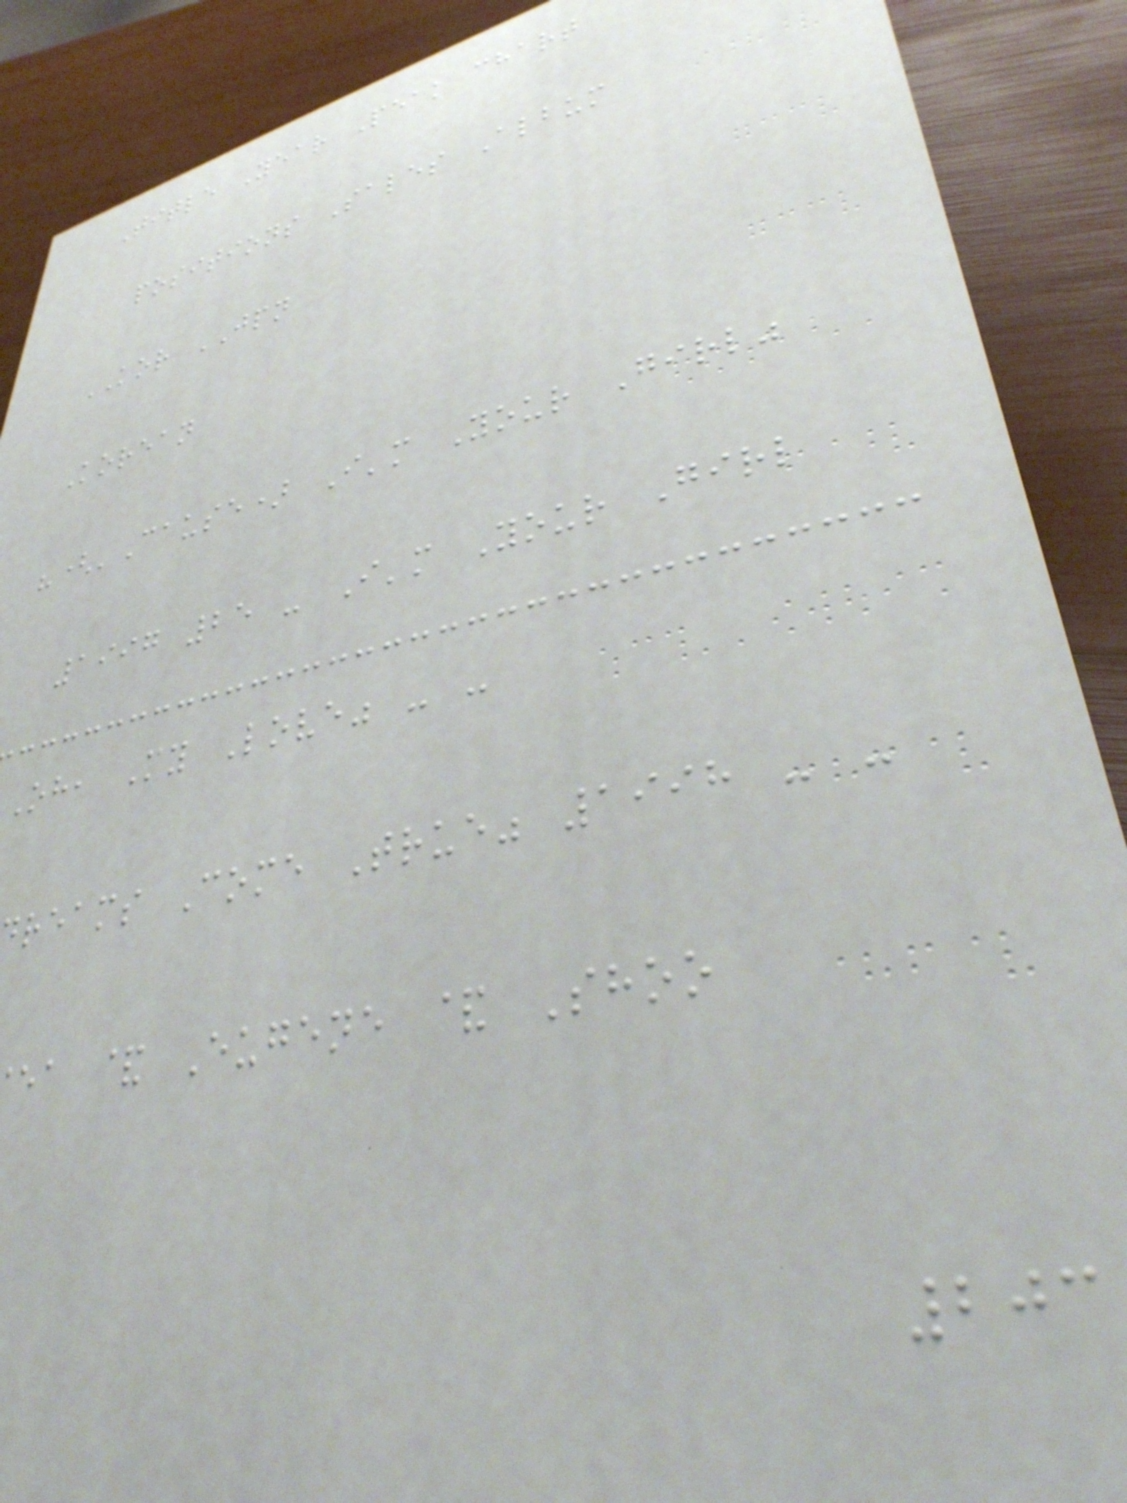Title Year Peak chart
positions Sales Album
KOR JPN
Korean
"('Cause) I'm Your Girl"
1997 25 - I'm Your Girl
Oh, My Love" - -
reams Come True" 1998 - -
ea & Eugene & Shoo
203
